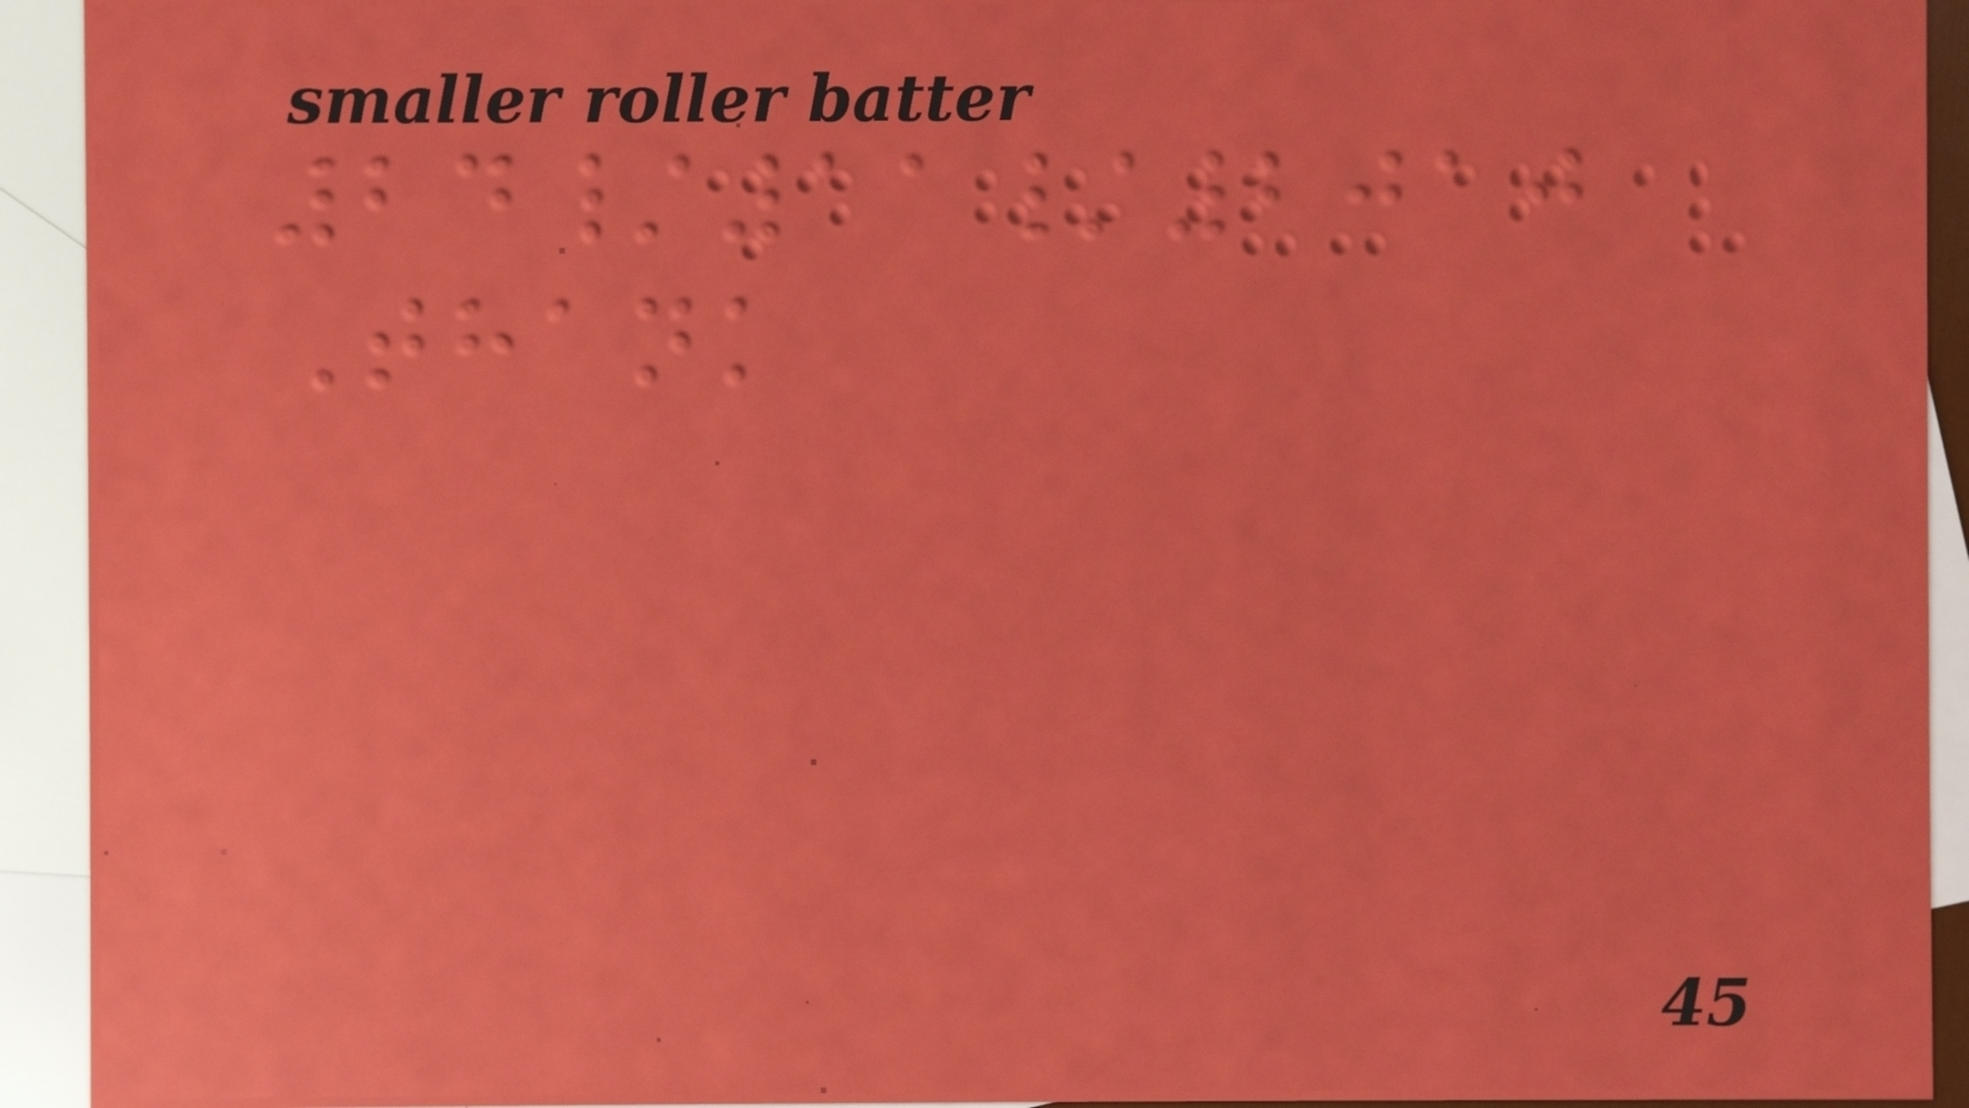24/11/2010
Thank
